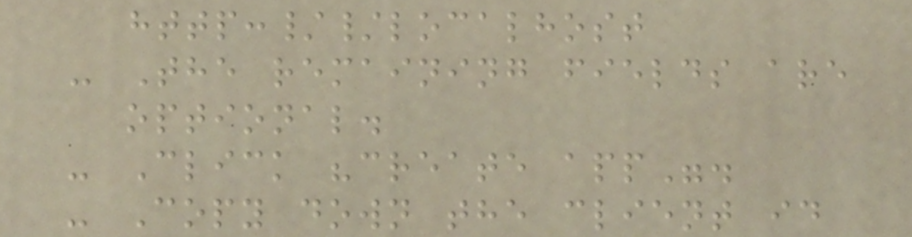http://localhost
- The remaining fields are
optional.
- Click "create app".
- Copy down the client id
